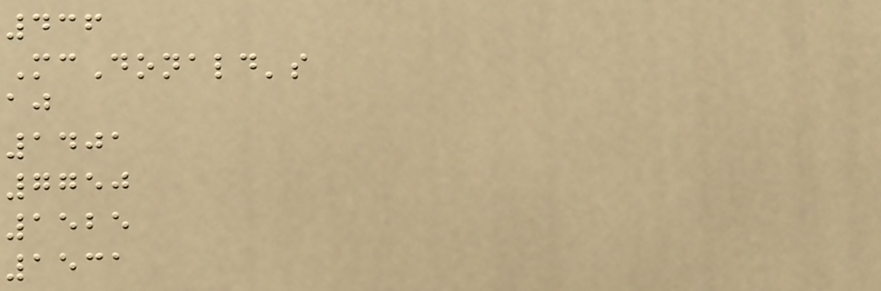436
McDonald's
aj
1401
7750
1525
1531
